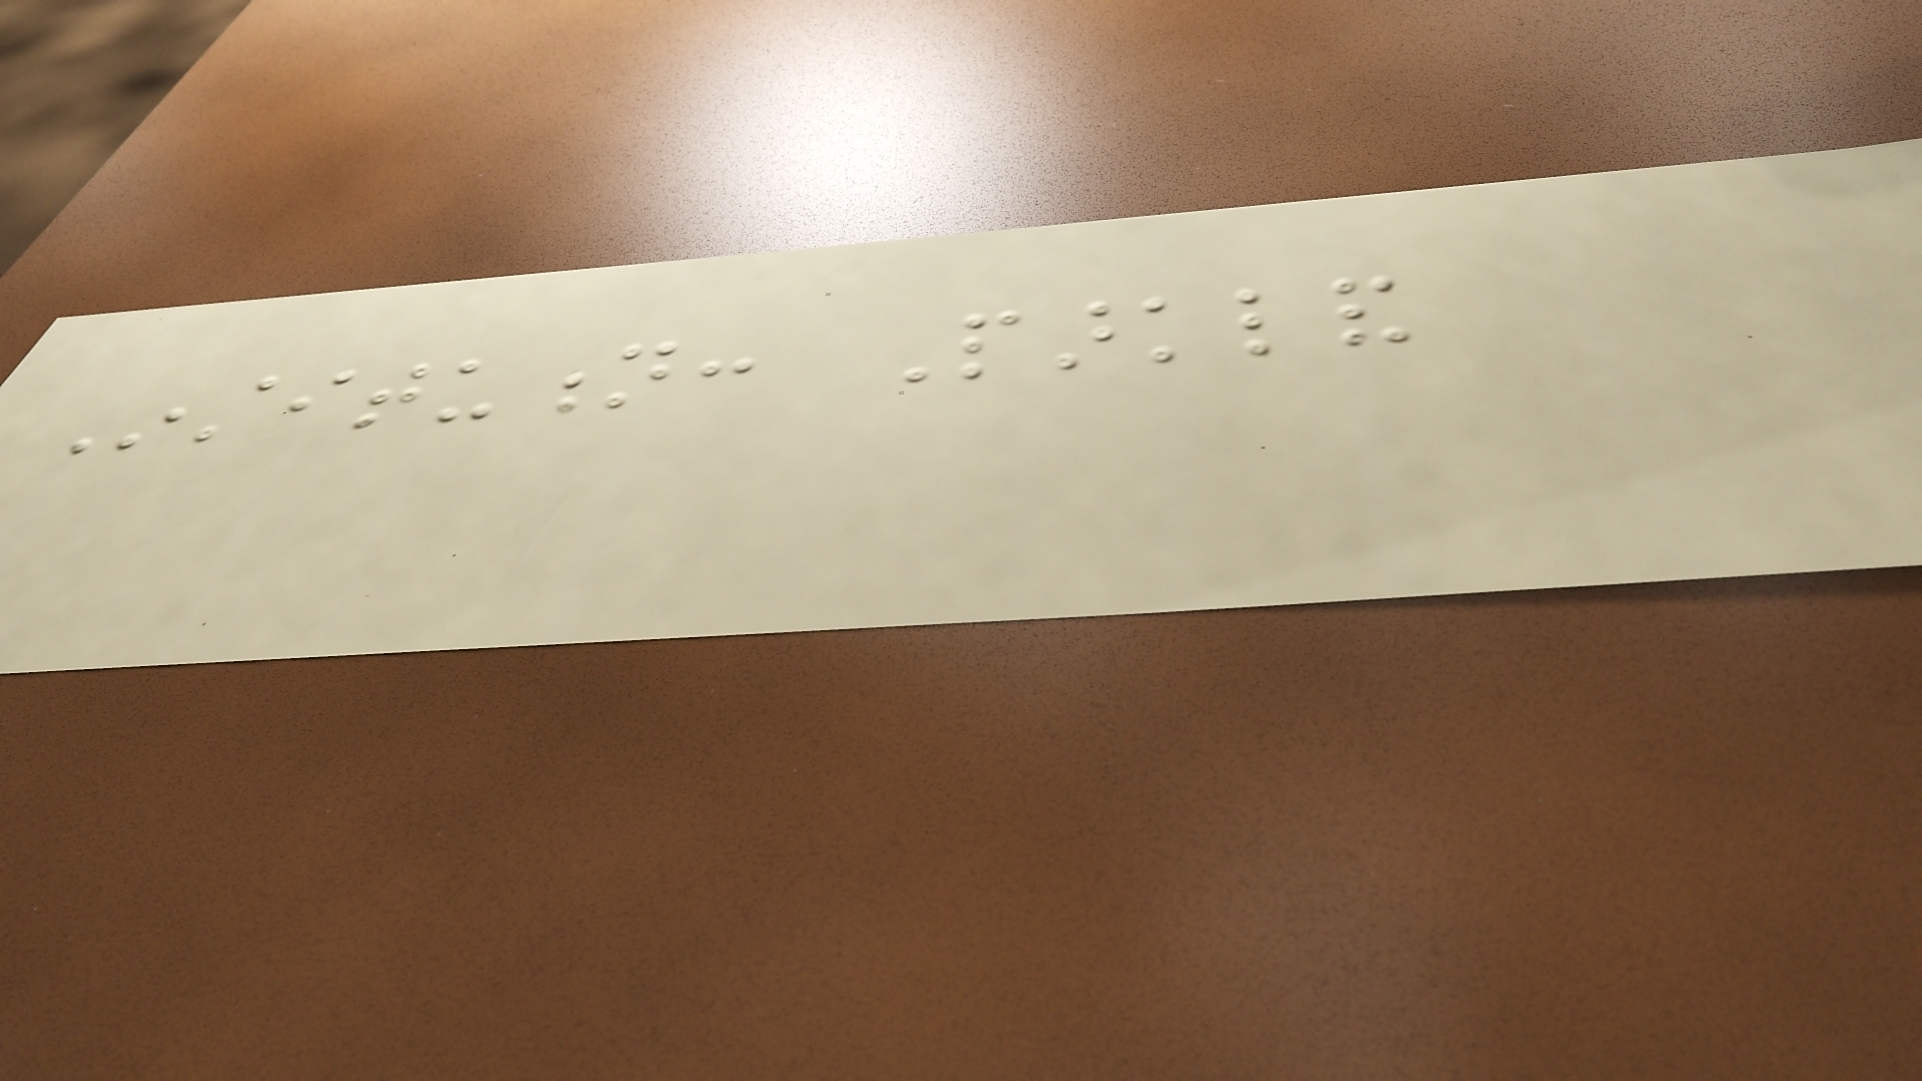Institution: Parkland
